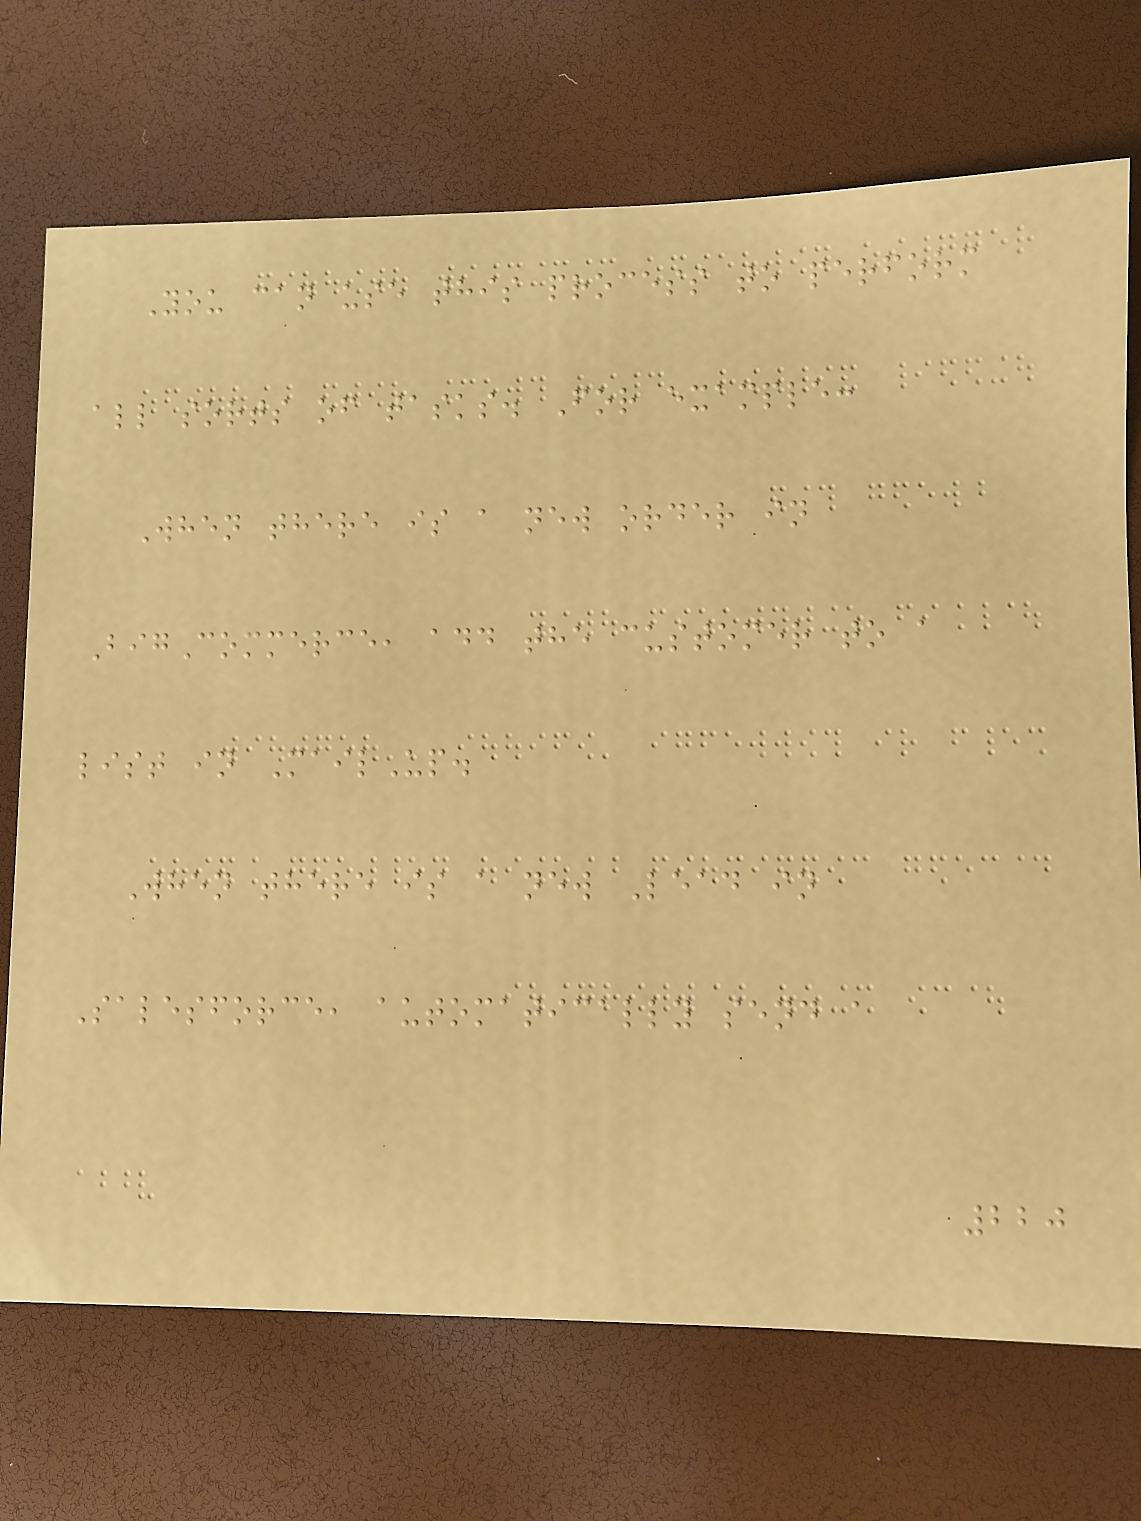You can use this process to perform
all sorts of tasks. For example:
When there is a new order in
BigCommerce, add the customer to a
list in MailUp.
When there is a new Lead in
Salesforce, automatically send a
220
